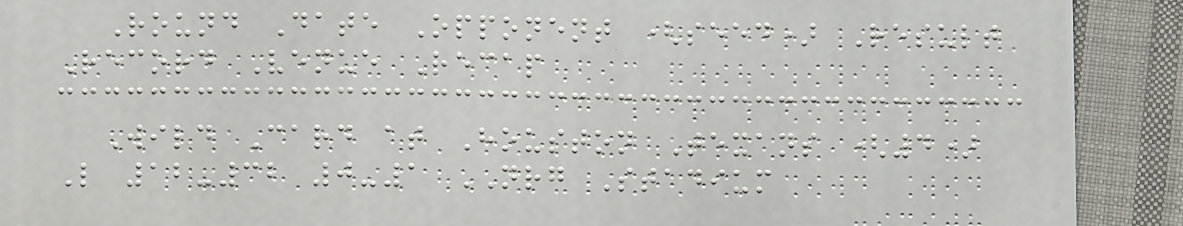Round Date Opponent (seed) Result
Record Venue Recap
Wild Card at Houston Texans (4)
L 12-32 0-1 NRG Stadium
